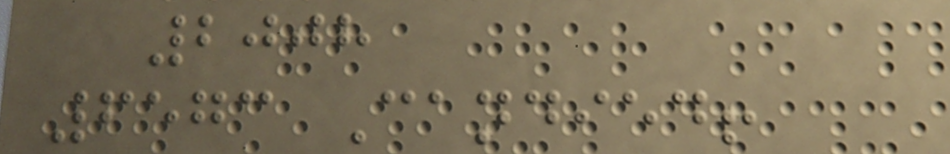2008
6573 Candied!
